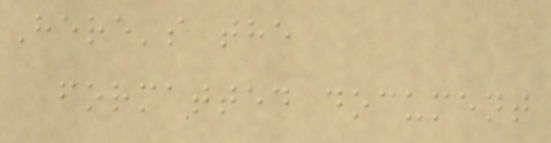Here's the
formatted document
